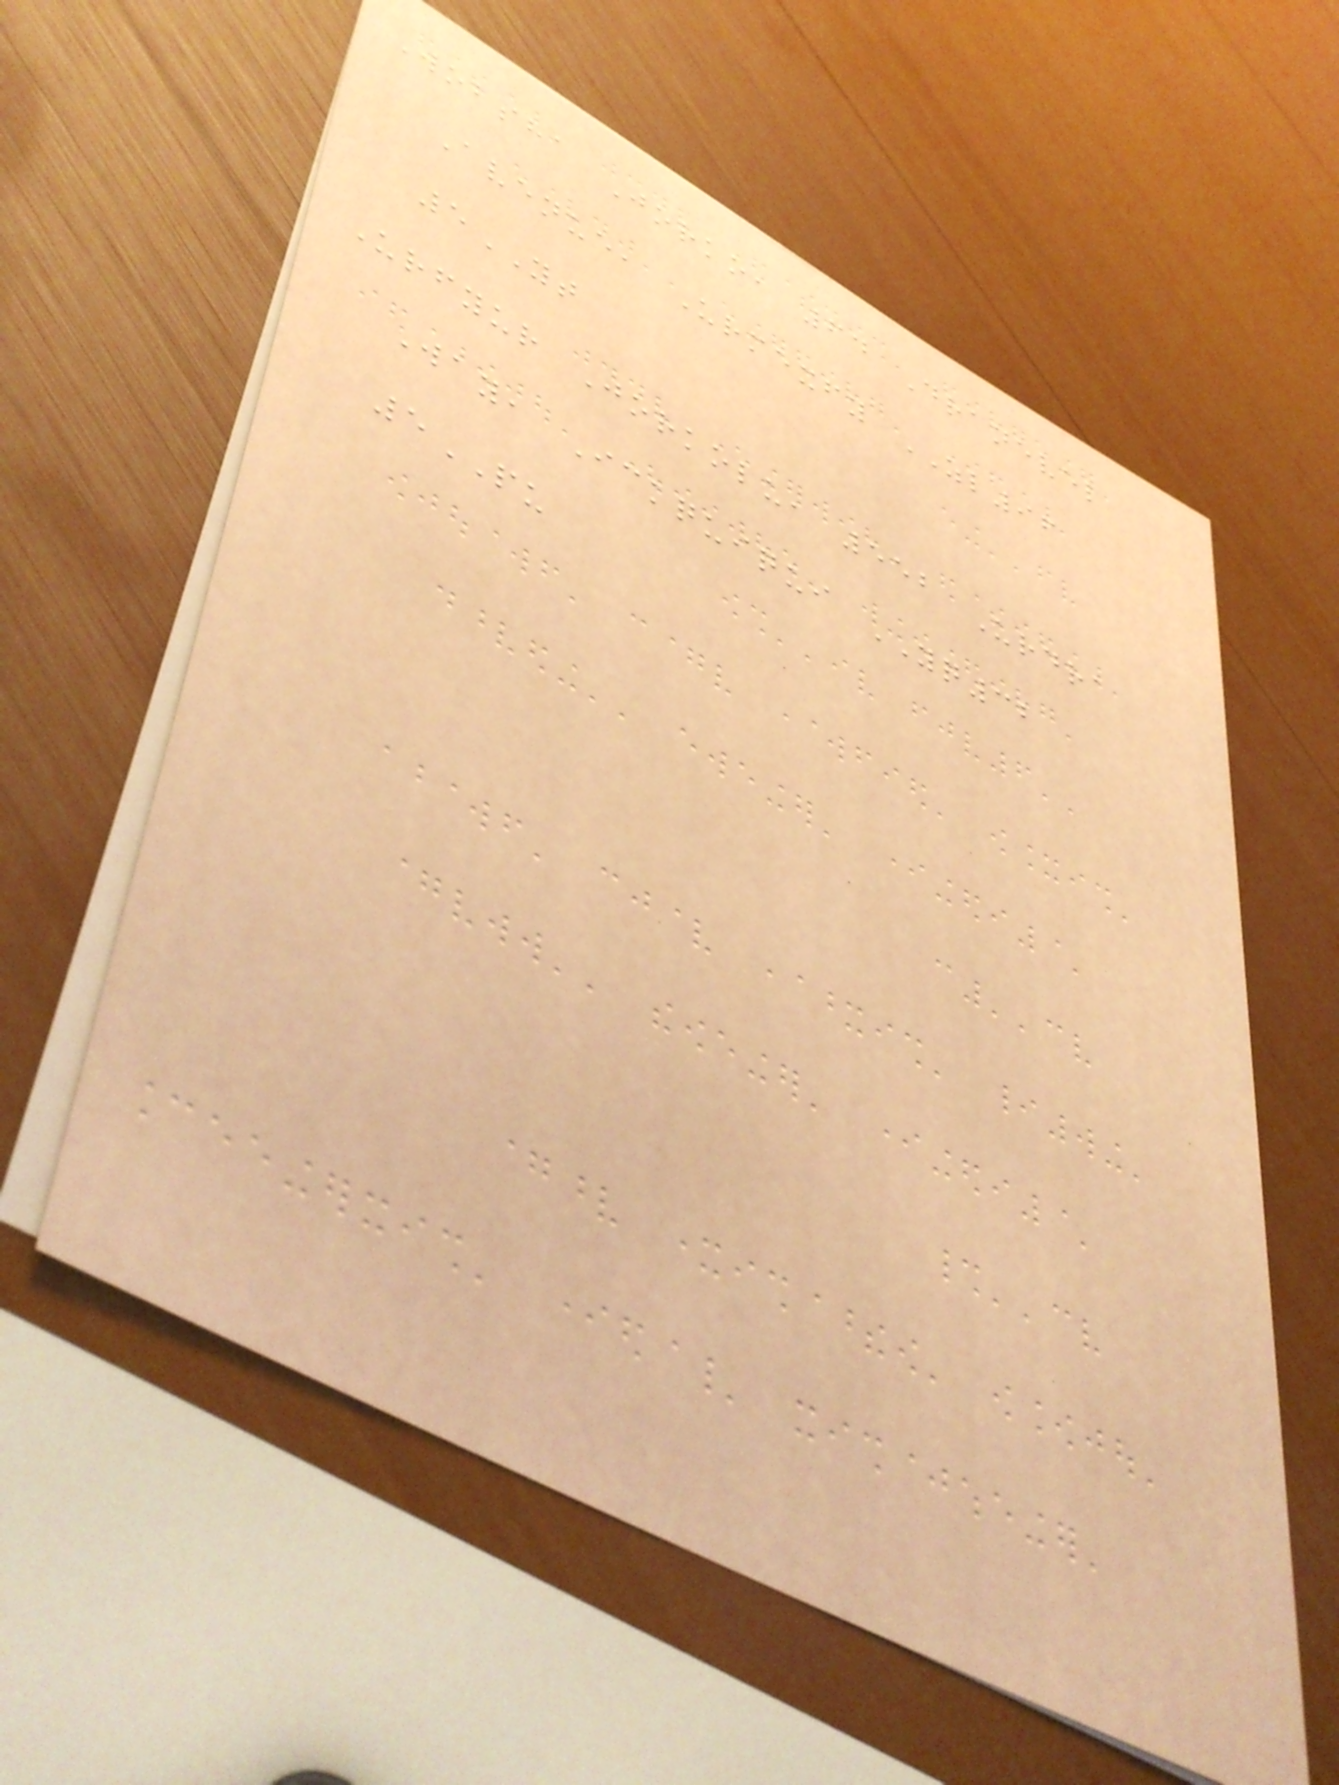Wobsha Jorko, 64 Dranevel
Avenue, Urmexfy ZL96
5YT
Urfyur Jorkolu, 552 Urdra
Way, Ickquiqui YQ32
5PU
